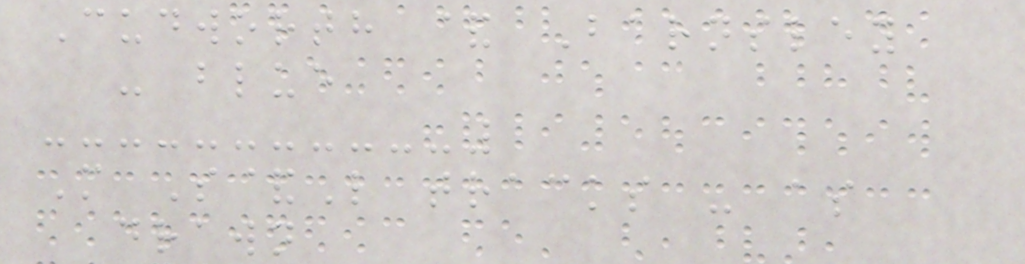Cudworth & Barnsley
- blue
M S&L tracks - as
drawn
